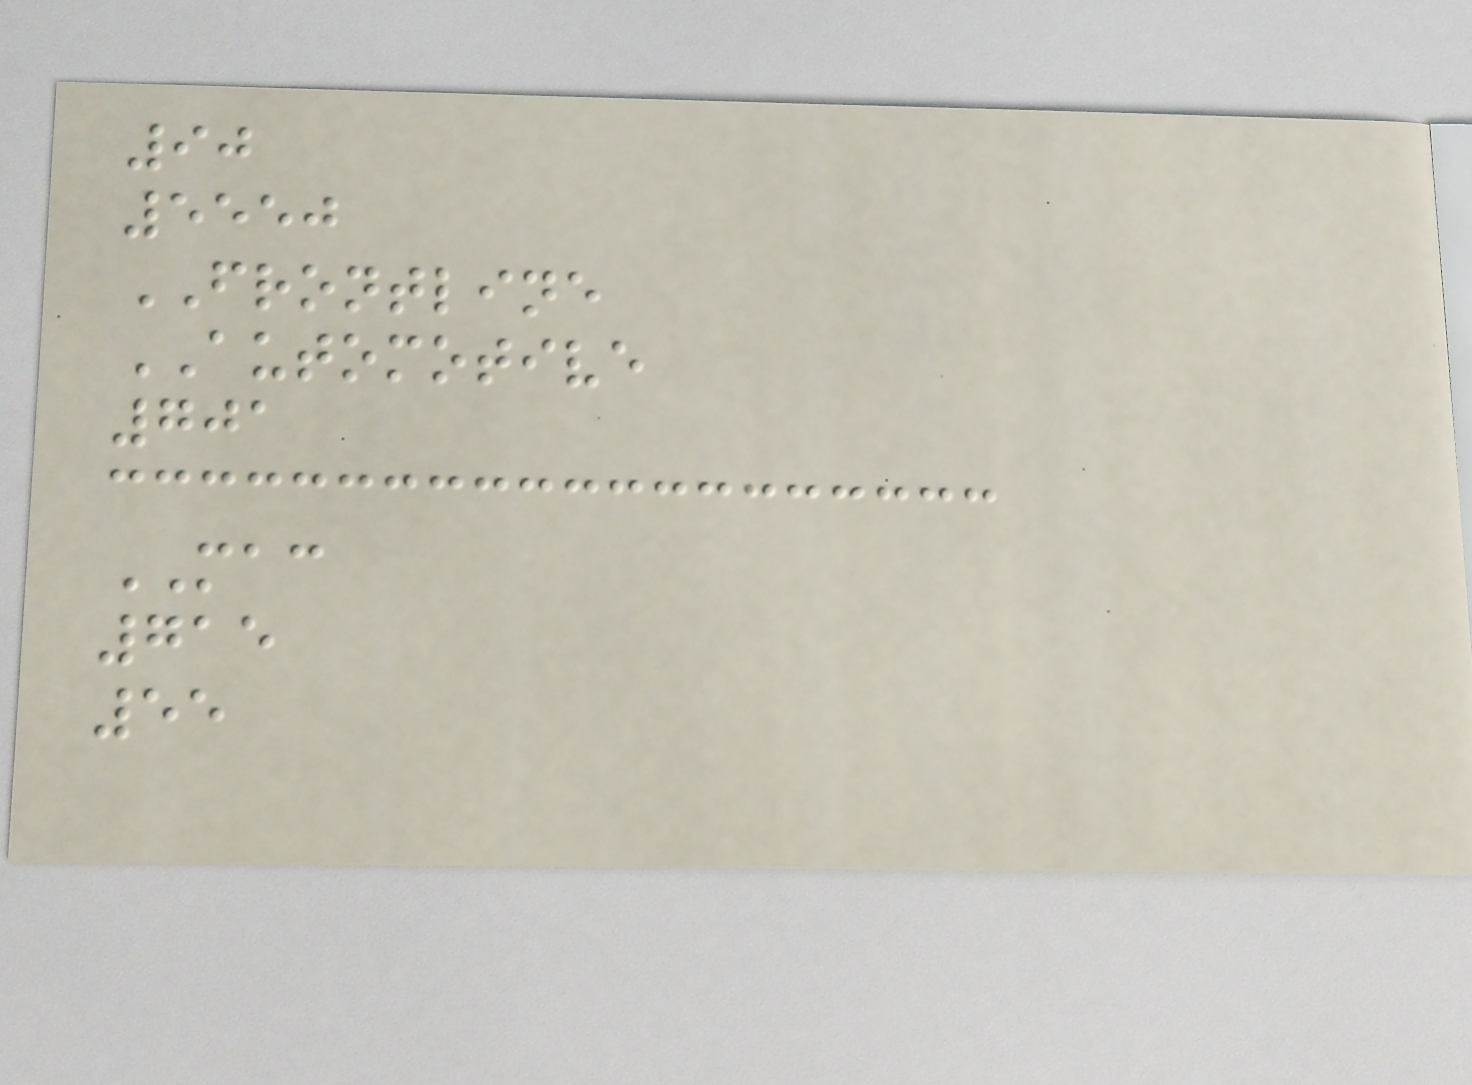90
5550
FRONTLINE
AUTOMOTIVE
701
MAC
715
55
